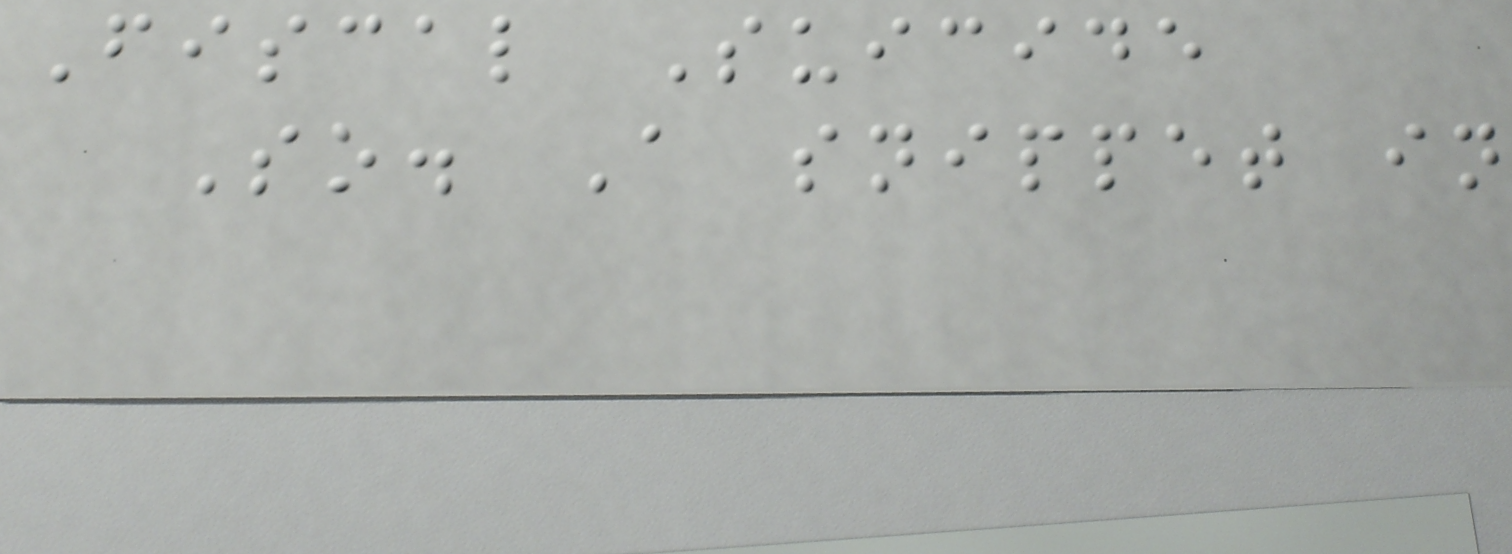Fiscal Suicide
So. A snippet in
